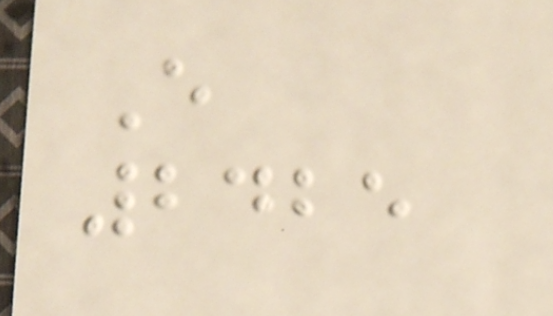E
2425
